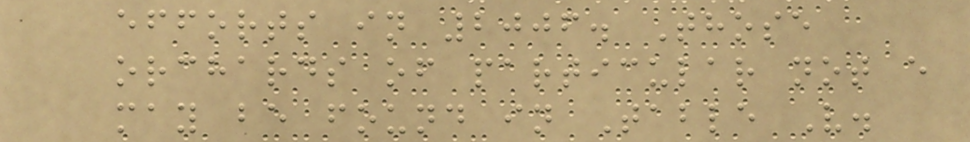efforts in 2006. Those
orchards of particular not e
may be found in Table V.
